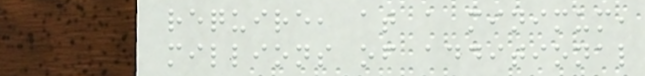require, at a minimum,
millions of additional
